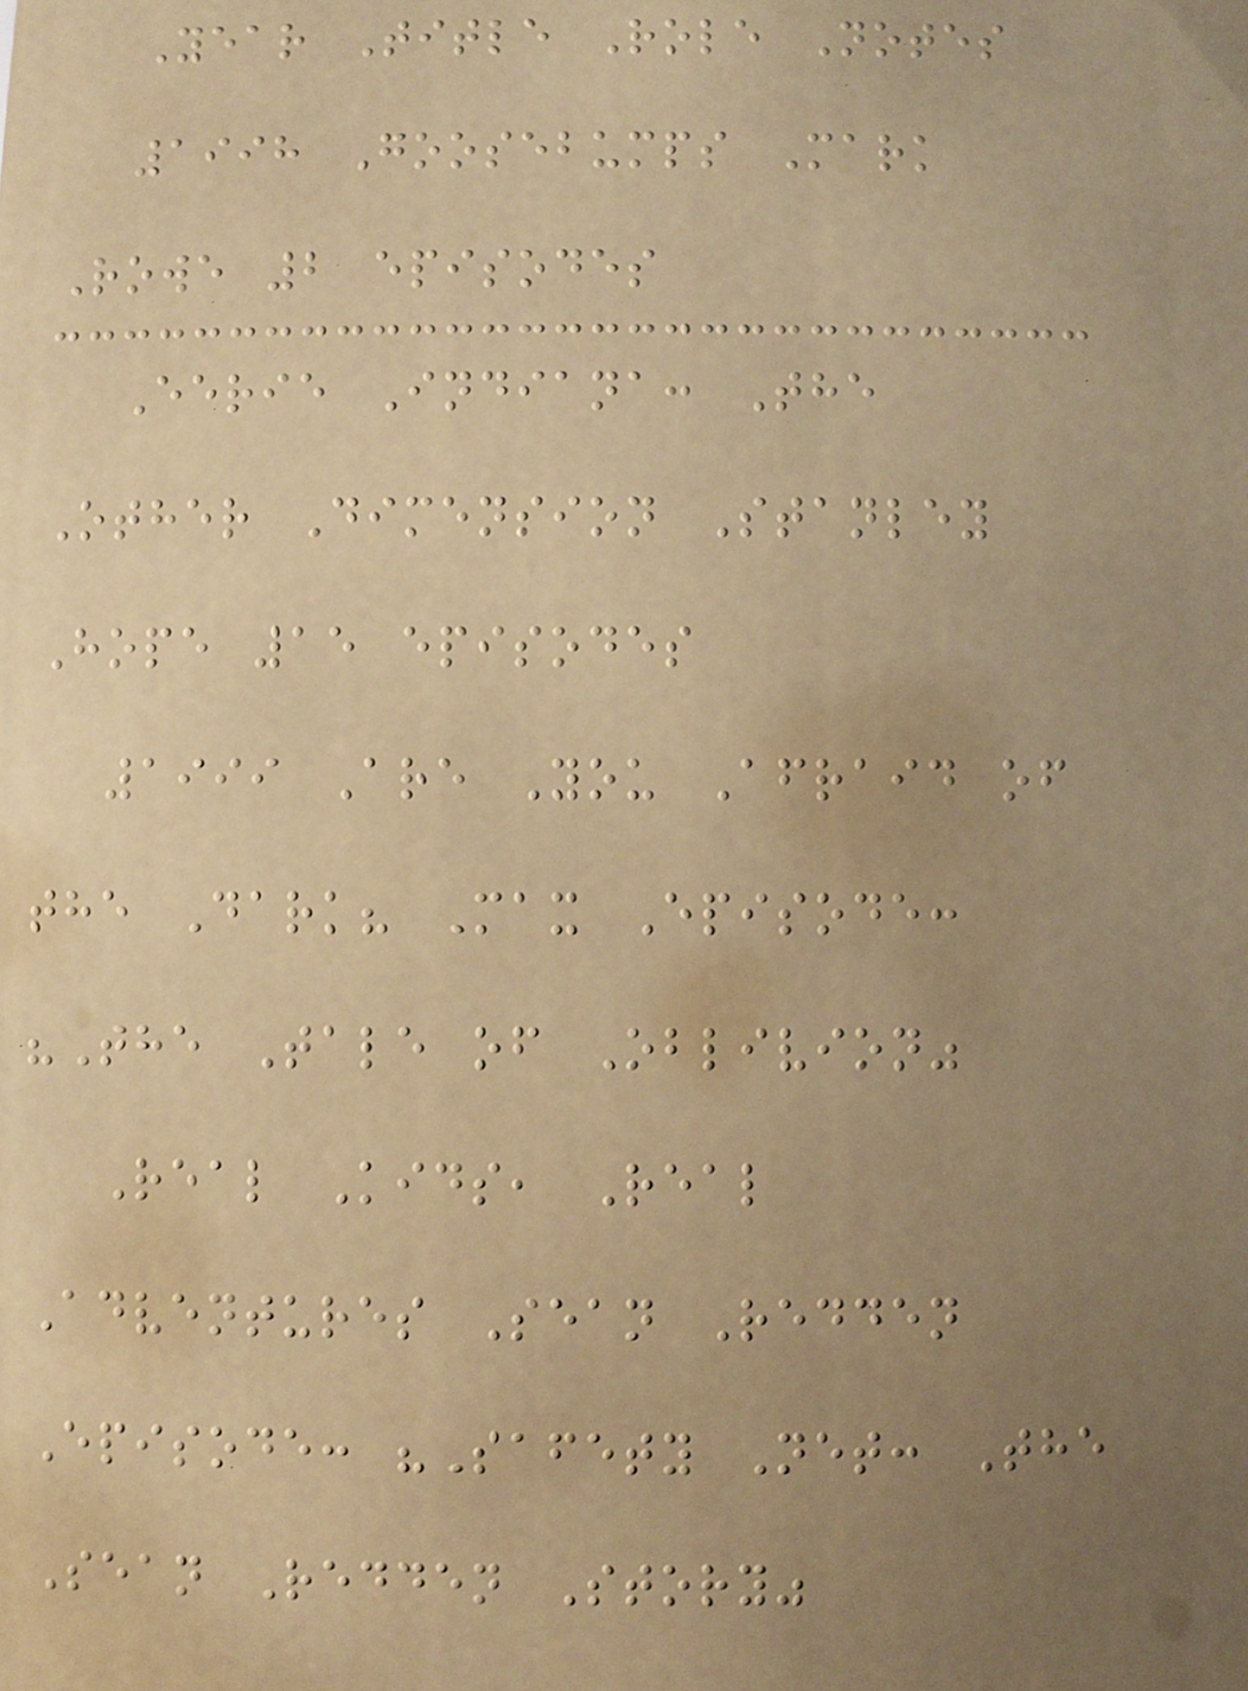Year Title Role Notes
1998 Goosebumps Mark
Rowe 2 episodes
Eerie Indiana: The
Other Dimension Stanley
Hope 15 episodes
1999 Are You Afraid of
the Dark? Max Episode:
"The Tale of Oblivion"
Real Kids, Real
Adventures Sean Redden
Episode: "Safety Net: The
Sean Redden Story"
